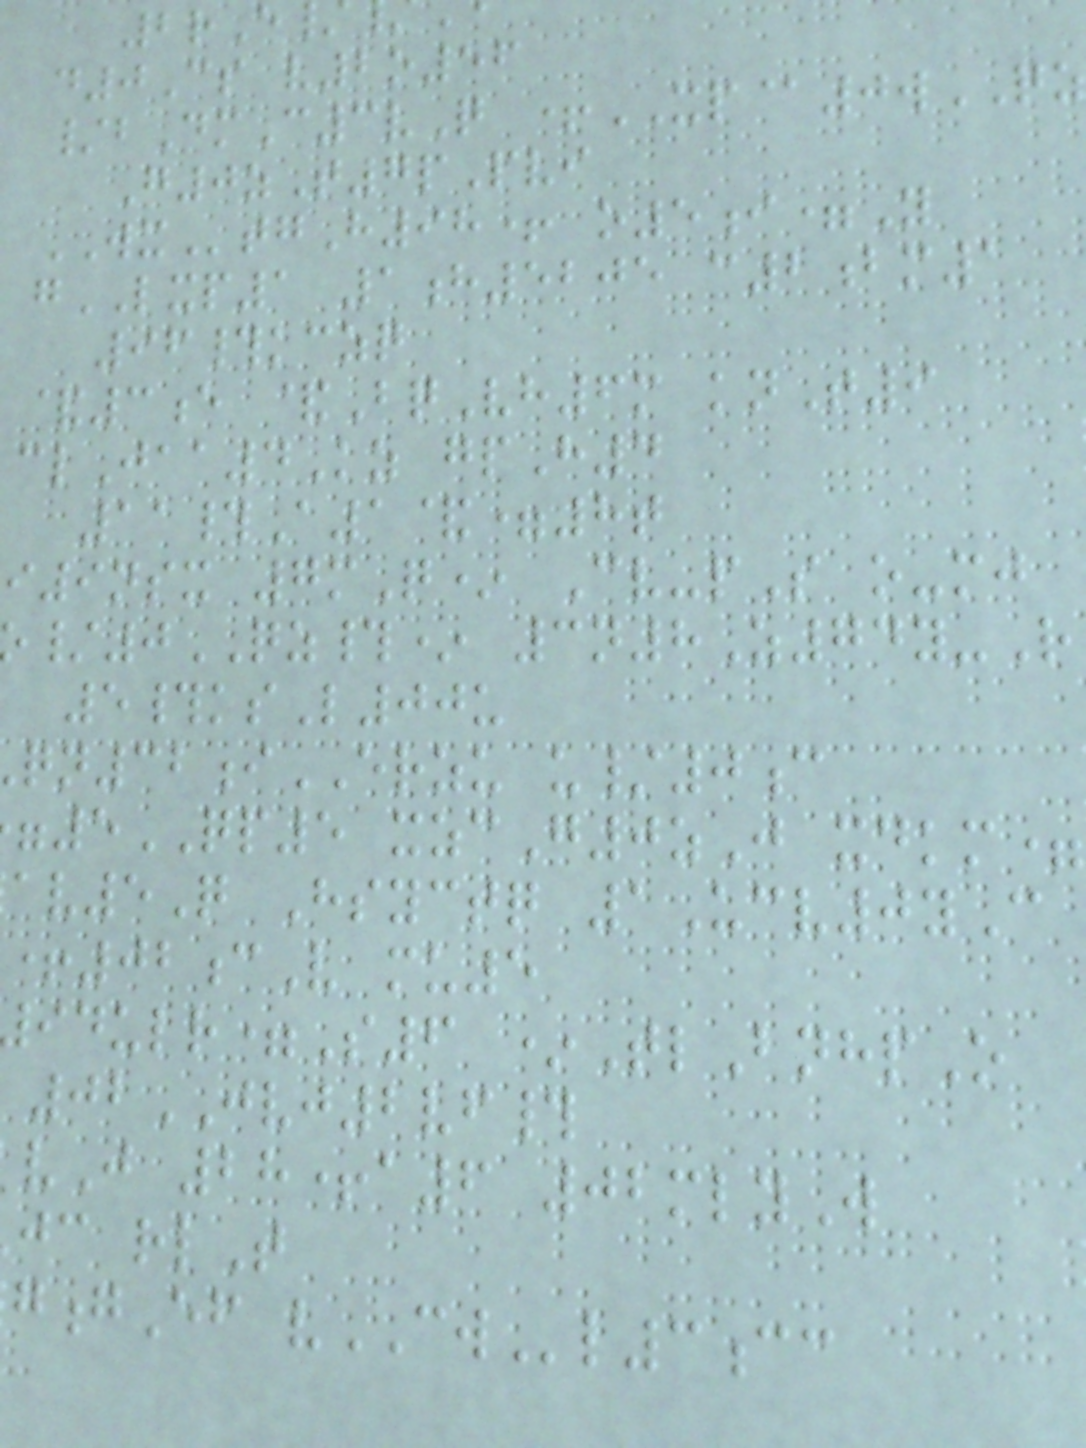2rE
d0Cs v2o56
/bDmC3vQ +XP@0wQZ
G0zT7pPvi
WXtgH98+ o5i=Y
gLXP1 1h5205 c2bm1
96#kczq
&3e &BqVh6m knT9
clJaa4Kz gpH4
11#A1&=8t
i9nsx 7mQ* Cv-pS o-mj
/0QZ#* 3n8Z74y-R
5#ksL00u
n32iERZU u/0c
5QP5 xzcG0zJ xdkm=
v5Q Hsyctq 1Ucv0yC
+02cV mu5
ulr=S6 *TlBnhpO
02JVJ2vf#
vJ 28+a6 02mlyW
jc rlT
gEf vCWl3cc
